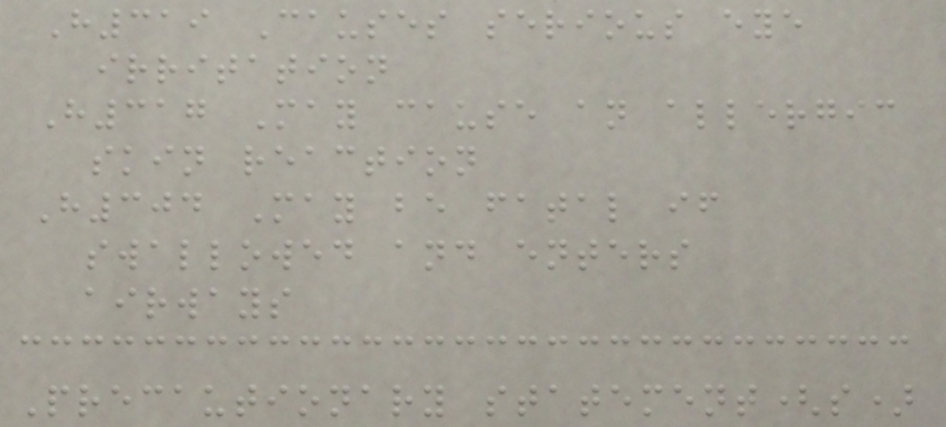H319 Causes serious eye
irritation
H317 May cause an allergic
skin reaction
H304 May be fatal if
swallowed and enters
airways
Precautionary statement(s)
